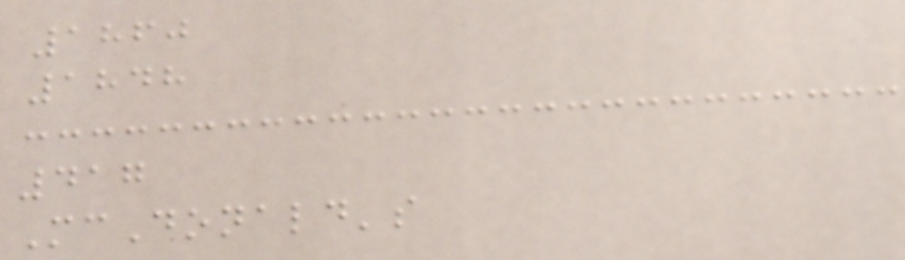1860
1848
417
McDonald's
